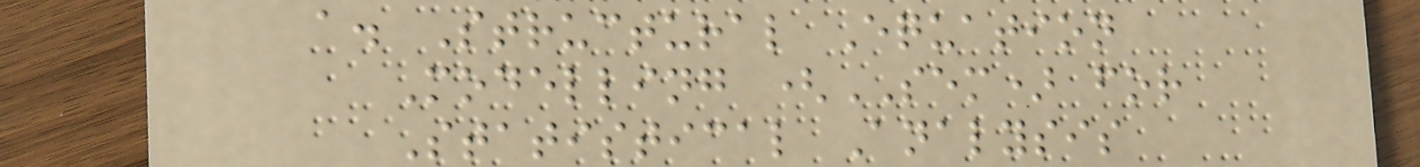a. Structural Equation
Modelling (SEM) for
Statistical Analysis
